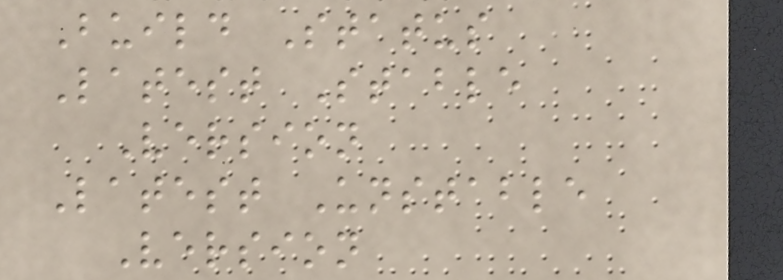Build Status
Latest Stable
Version
Latest Unstable
Version
